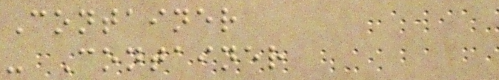Container
- Container
